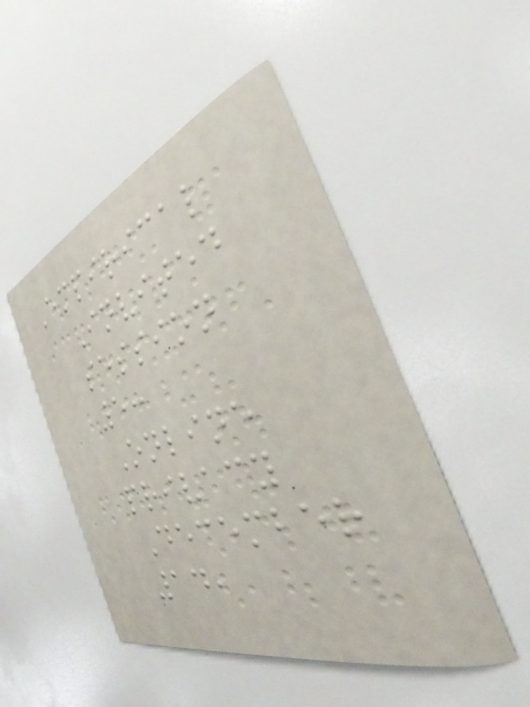Empirical
Invited
session
5:
Online
privacy
December
14,
